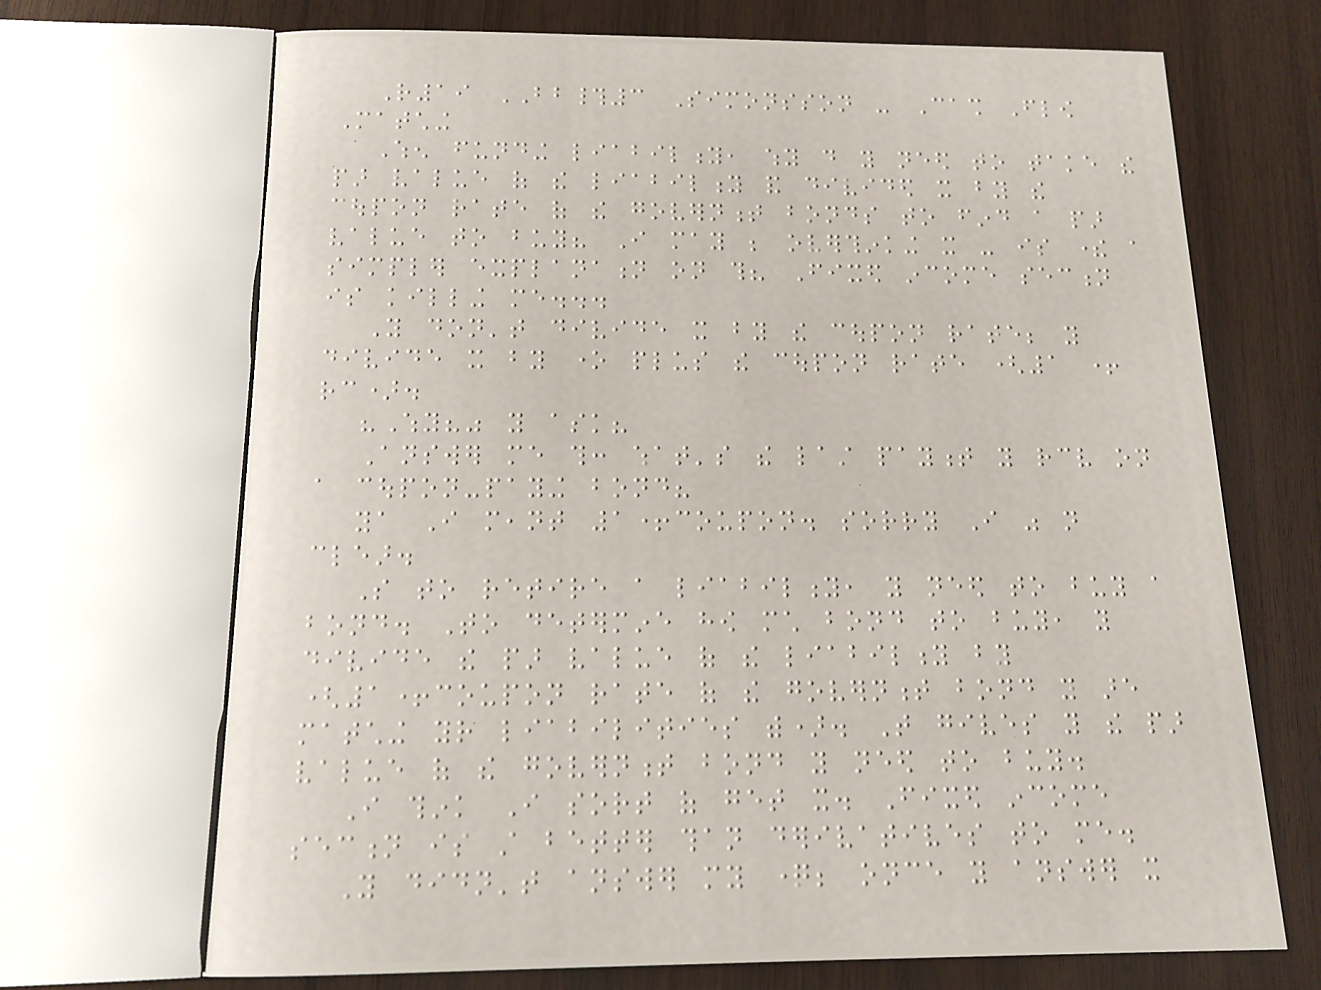R19 BB#3 Simonsson - Cash Flow
Matching
When funding liability, why do you need to take the
par value of the liability and divided it by the
coupon rate of the government bonds to find a par
value to buy? I may be overthinking it - is there a
simpler explanation on this? Fixed income section
is killing me...
You don't divide it by the coupon rate; you
divide it by one plus the coupon rate (1 +
rc).
"Why?" you ask?
Answer me this: what's the last payment you receive on
a coupon-paying bond?
ya I meant 1+coupon. sorry I was not
clear.
So to retire a liability, you need to buy a
bond. To determine how much bond to buy, you
divide the par value of the liability by
(1+coupon rate of the government bond you are
matching your liabilities with). That gives you the par
value of the government bond you need to buy.
I think I sort of get it. Fixed income
section is still better than derivatives to me.
You didn't answer my question; once you answer it
